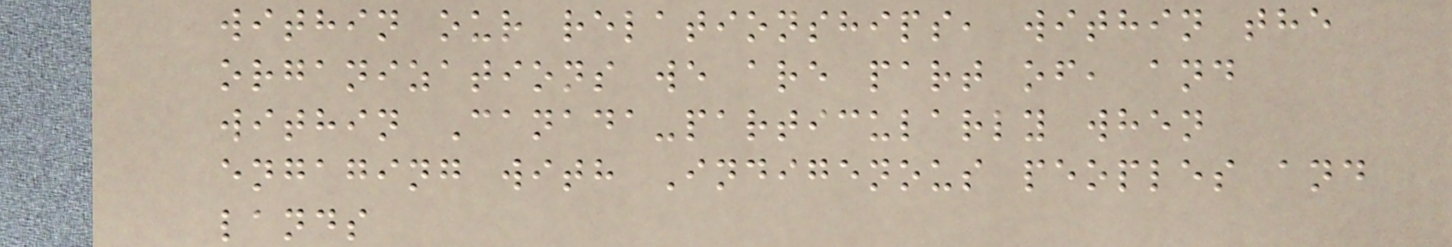within our relationships, within the
organizations we are part of, and
within Canada-particularly when
engaging with Indigenous peoples and
lands
